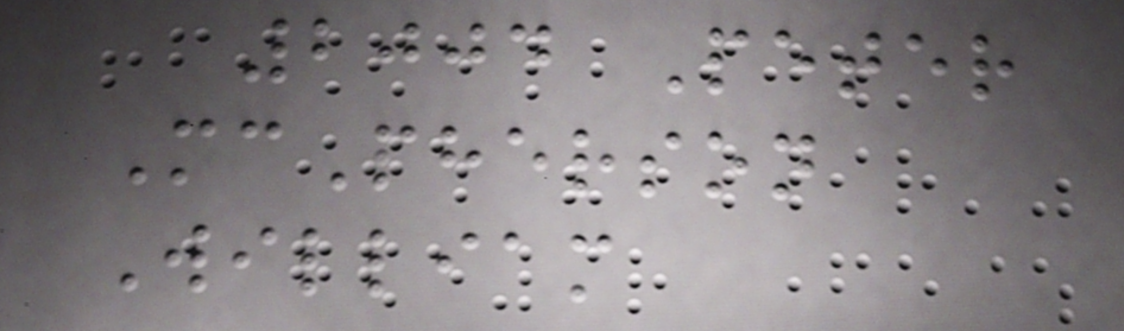2004 Peter
McPherson
William
